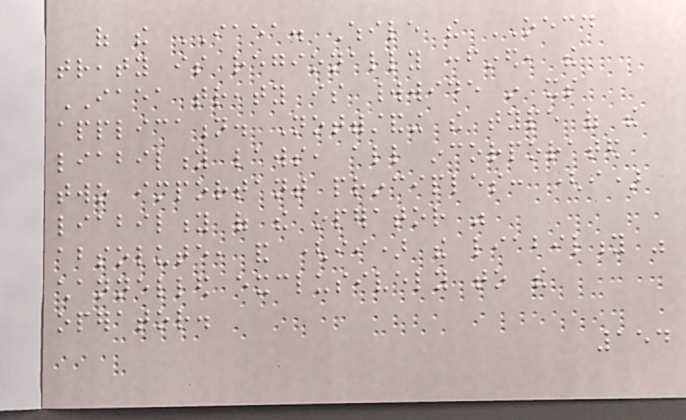of the IAEA. While the OECD
treaty is regionally confined, the
IAEA treaty is worldwide in its
application. Notwithstanding the type of the
liability laws, all incorporated
two important principles: (i)
liability of the operator was
absolute, and (ii) the liability was
channelled exclusively to the
operator.
154
